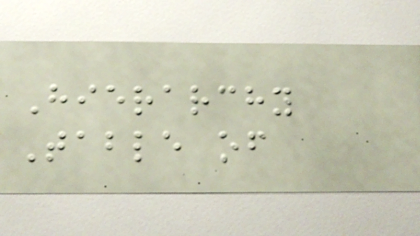Hierarchy
Table of
